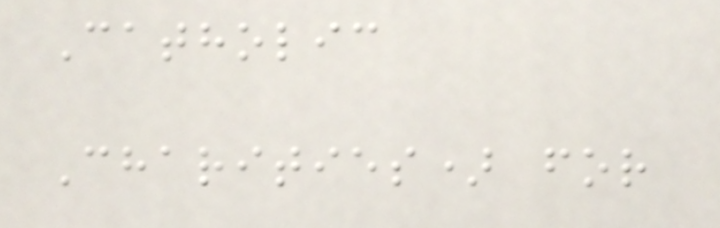Catholic
Charities) for
